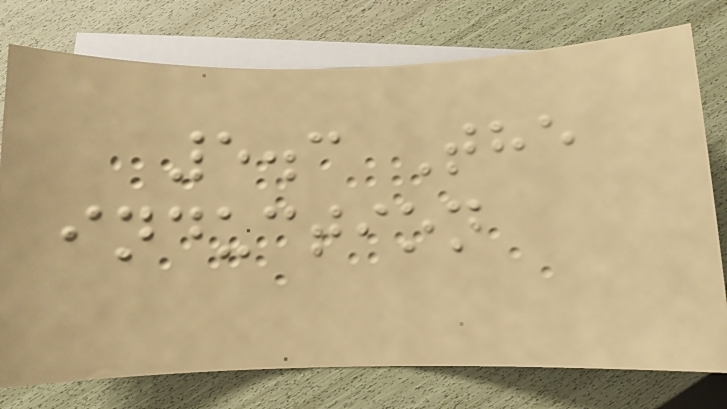5.3 The
induction
